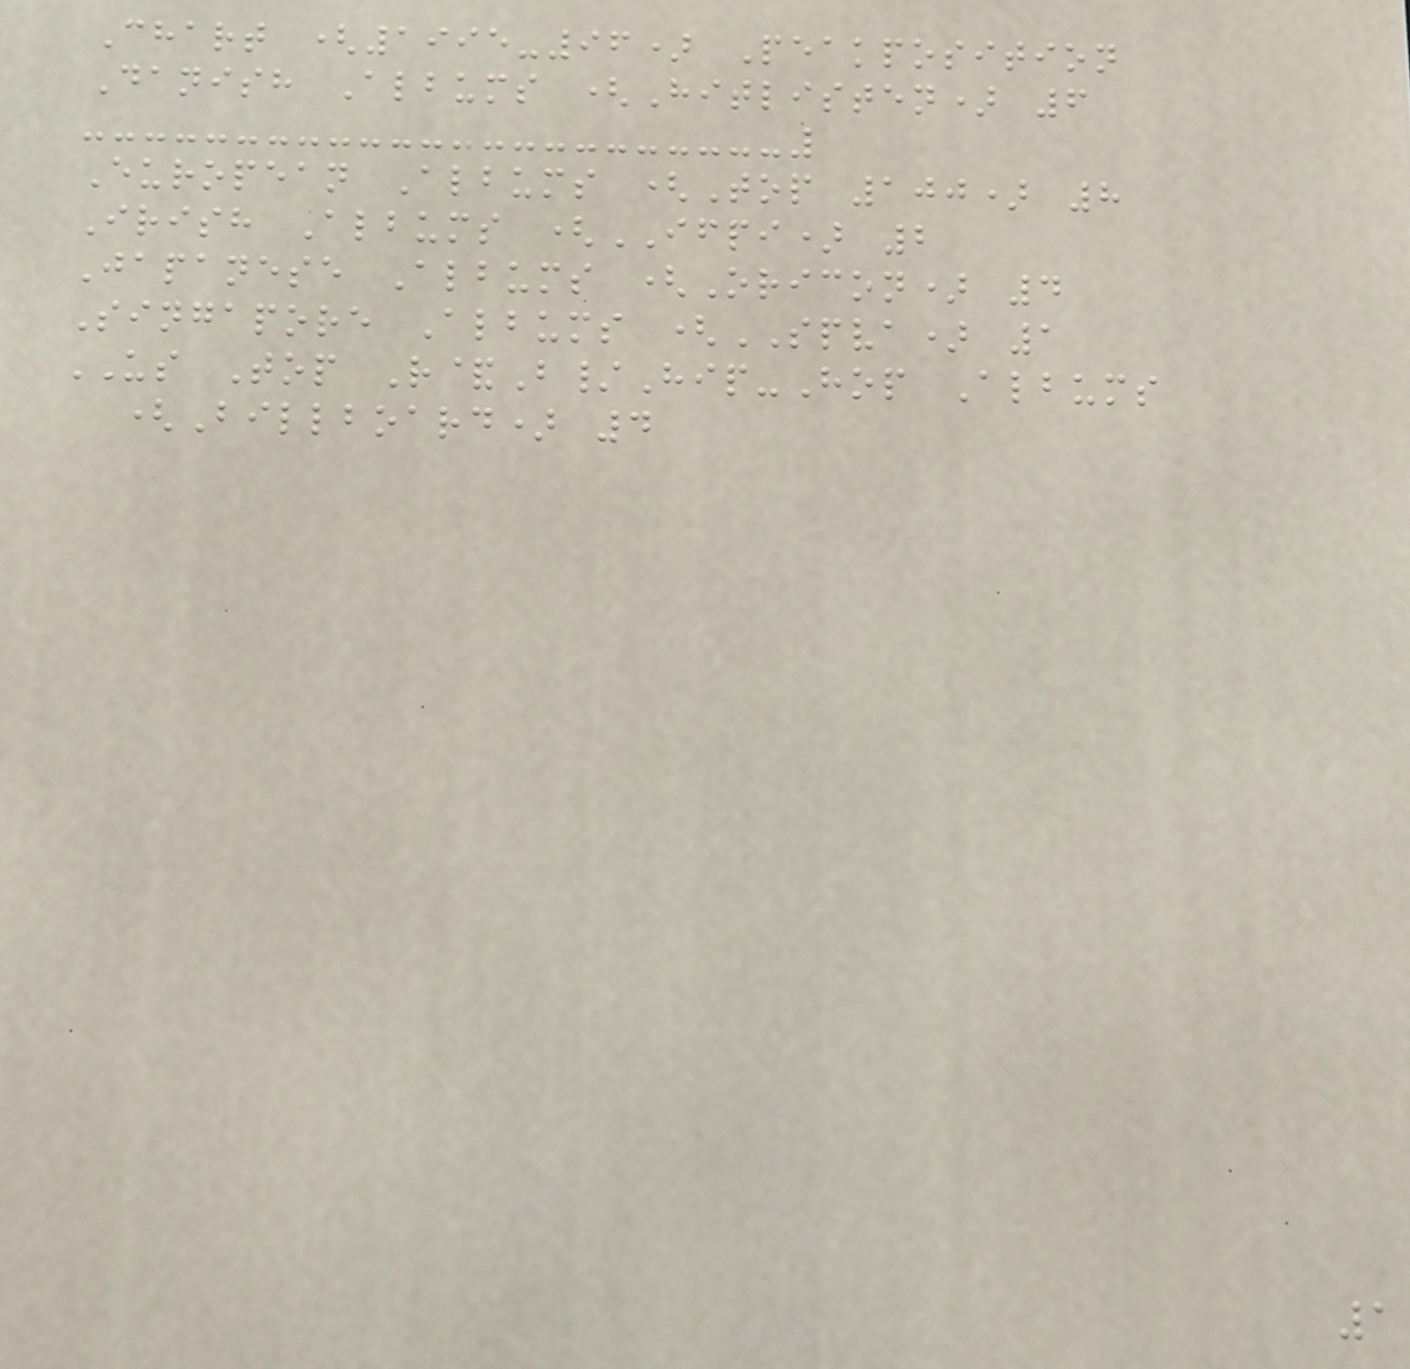Chart (1995-96) Peakposition
Danish Albums (Hitlisten) 6
European Albums (Top 100) 8
Irish Albums (IFPI) 2
Japanese Albums (Oricon) 4
Singapore Albums (SPVA) 1
US Top R&B/Hip-Hop Albums
(Billboard) 4
1
